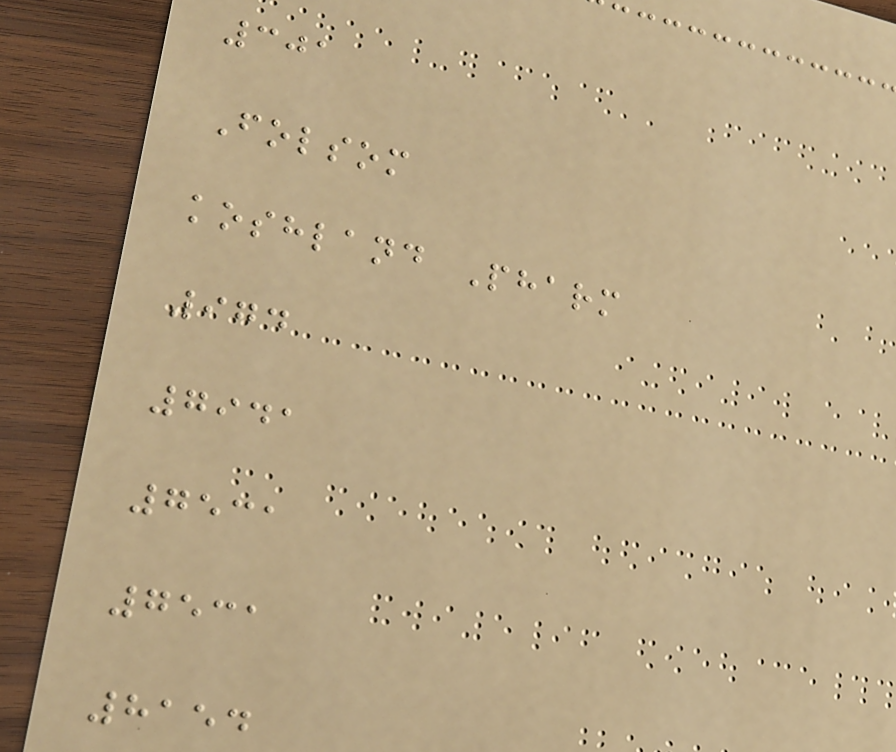301
Folsom
koshland Pharm
974
7941
7531
7531
8154
